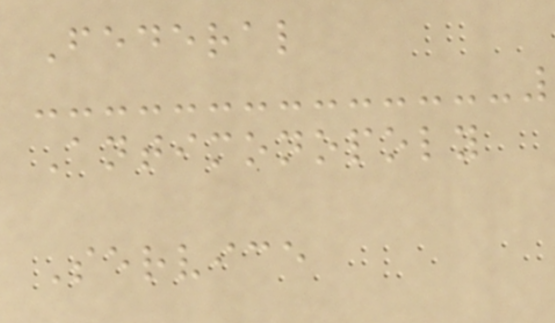Federal
Antimonopoly
Service
